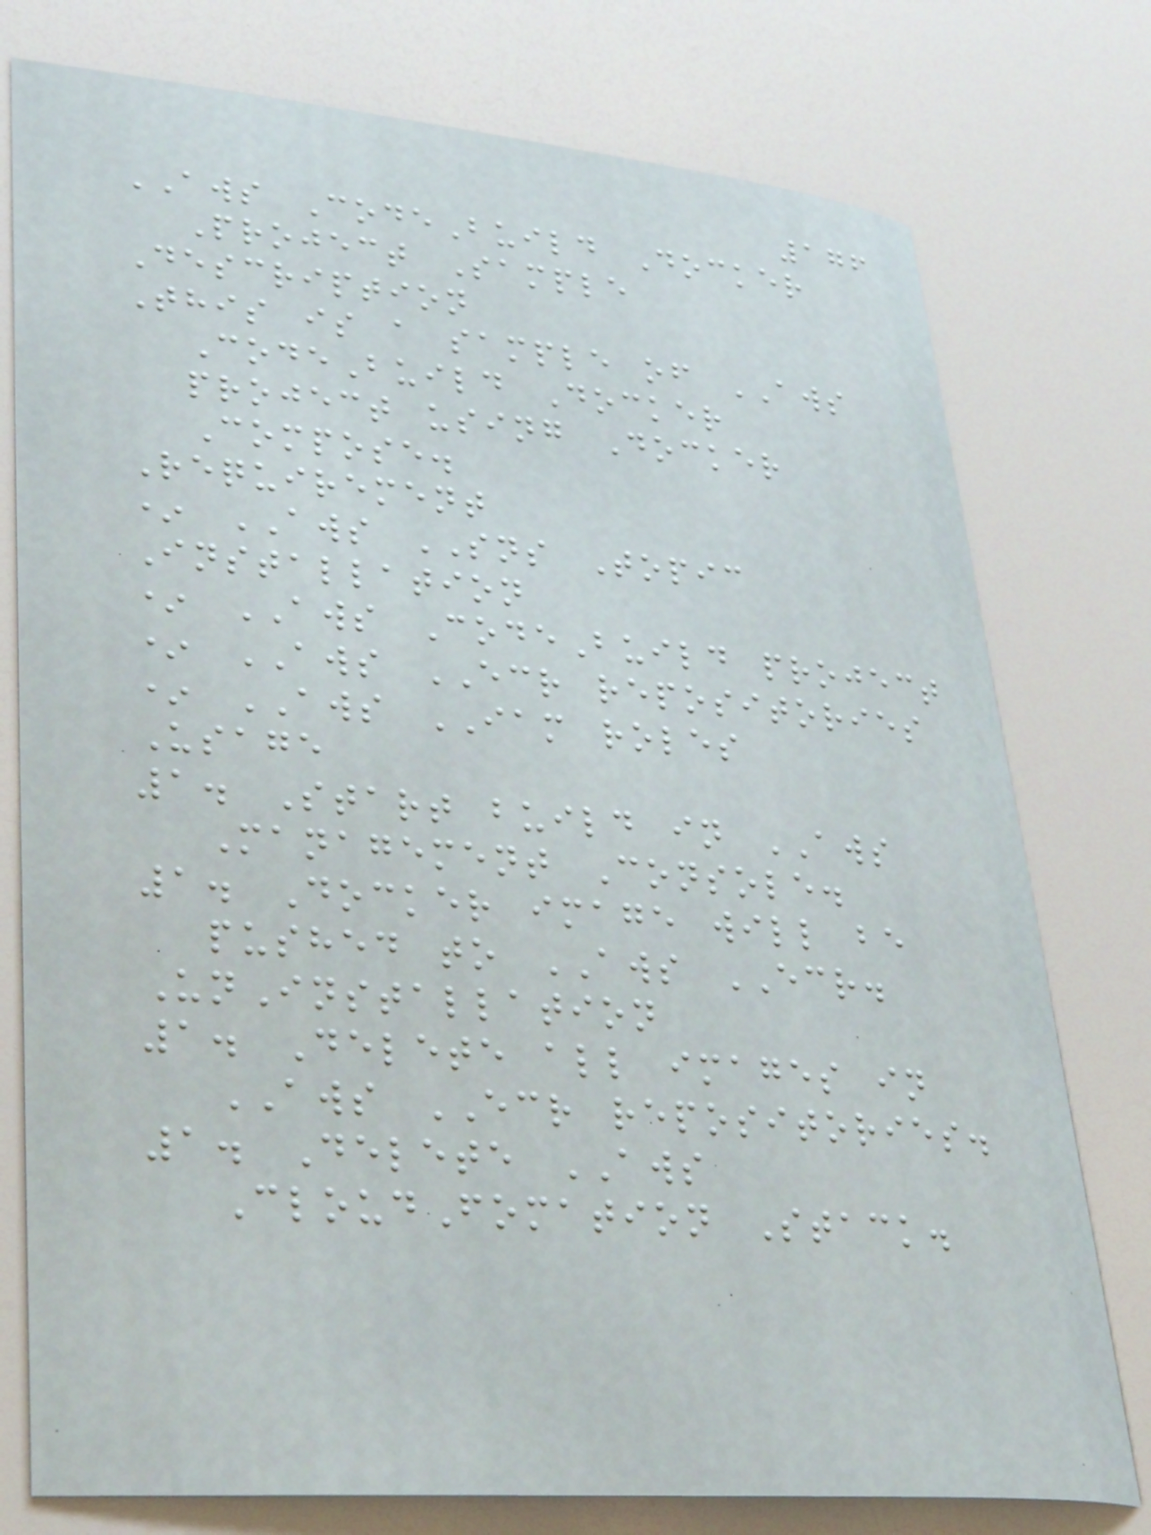176
AWS CodeBuild Docker
Project Sample
Description
This is a sample of AWS
CodeBuild Docker
project using Docker
Compose.
Requirement
* AWS SNS Topic
Installation
* AWS CodeBuild project
* AWS ECR repositories
* AWS IAM roles
Usage
1. Start build in AWS
Management Console.
1. Docker image will be
pushed to AWS ECR.
UnInstallation
1. Delete all images in
AWS ECR repositories.
1. Delete AWS
CloudFomation Stack.
